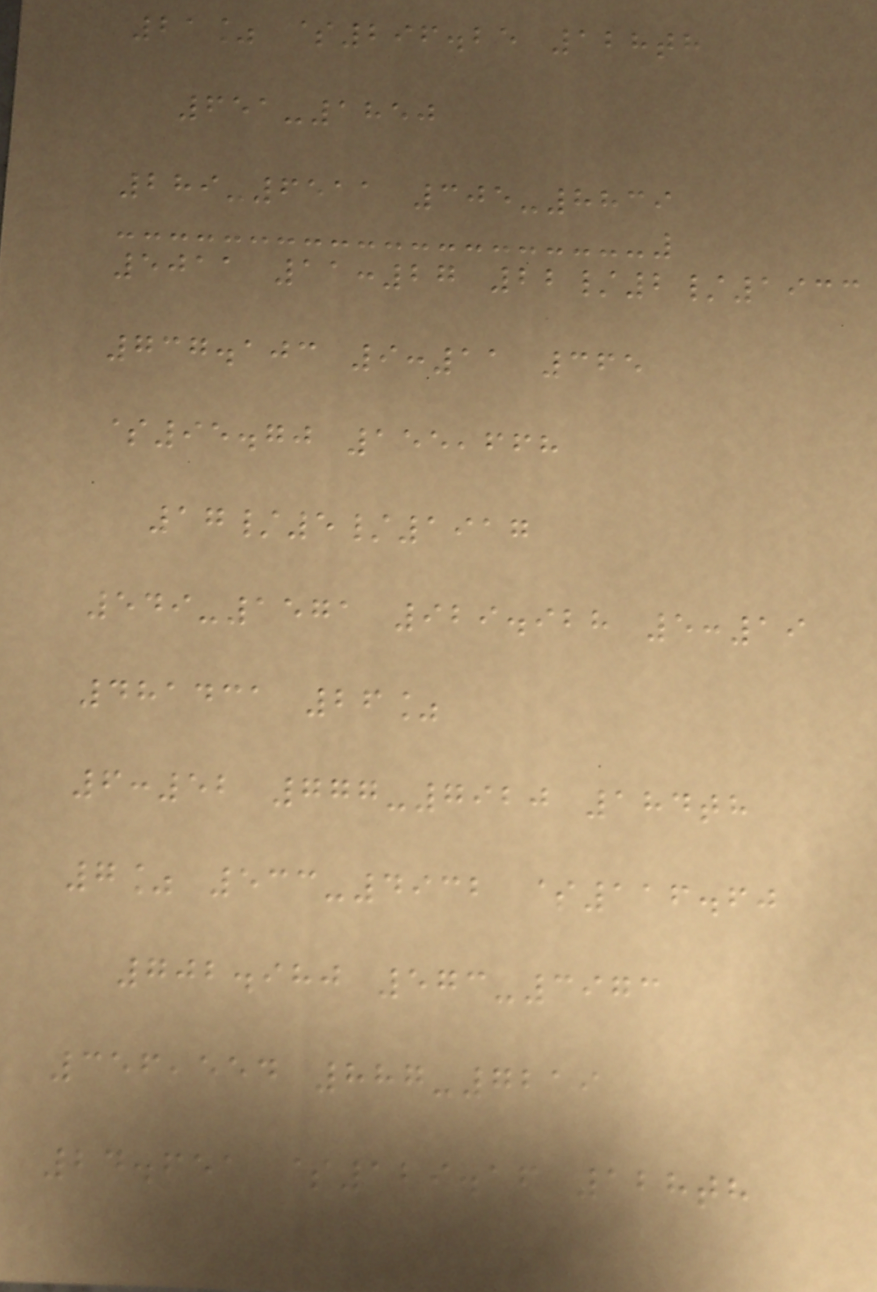21% $296.25 128th
651-1850
289-6511 305-8839
5011 11:27 22/2/1933
737.103 9:11 365
$95.70 155,668
17/5/1917
549-1571 929.928 5:19
481431 26%
6:52 777-7920 184th
7% 533-4932 $116.60
702.980 573-3973
356,554 887-7219
24.651 $129.16 128th
